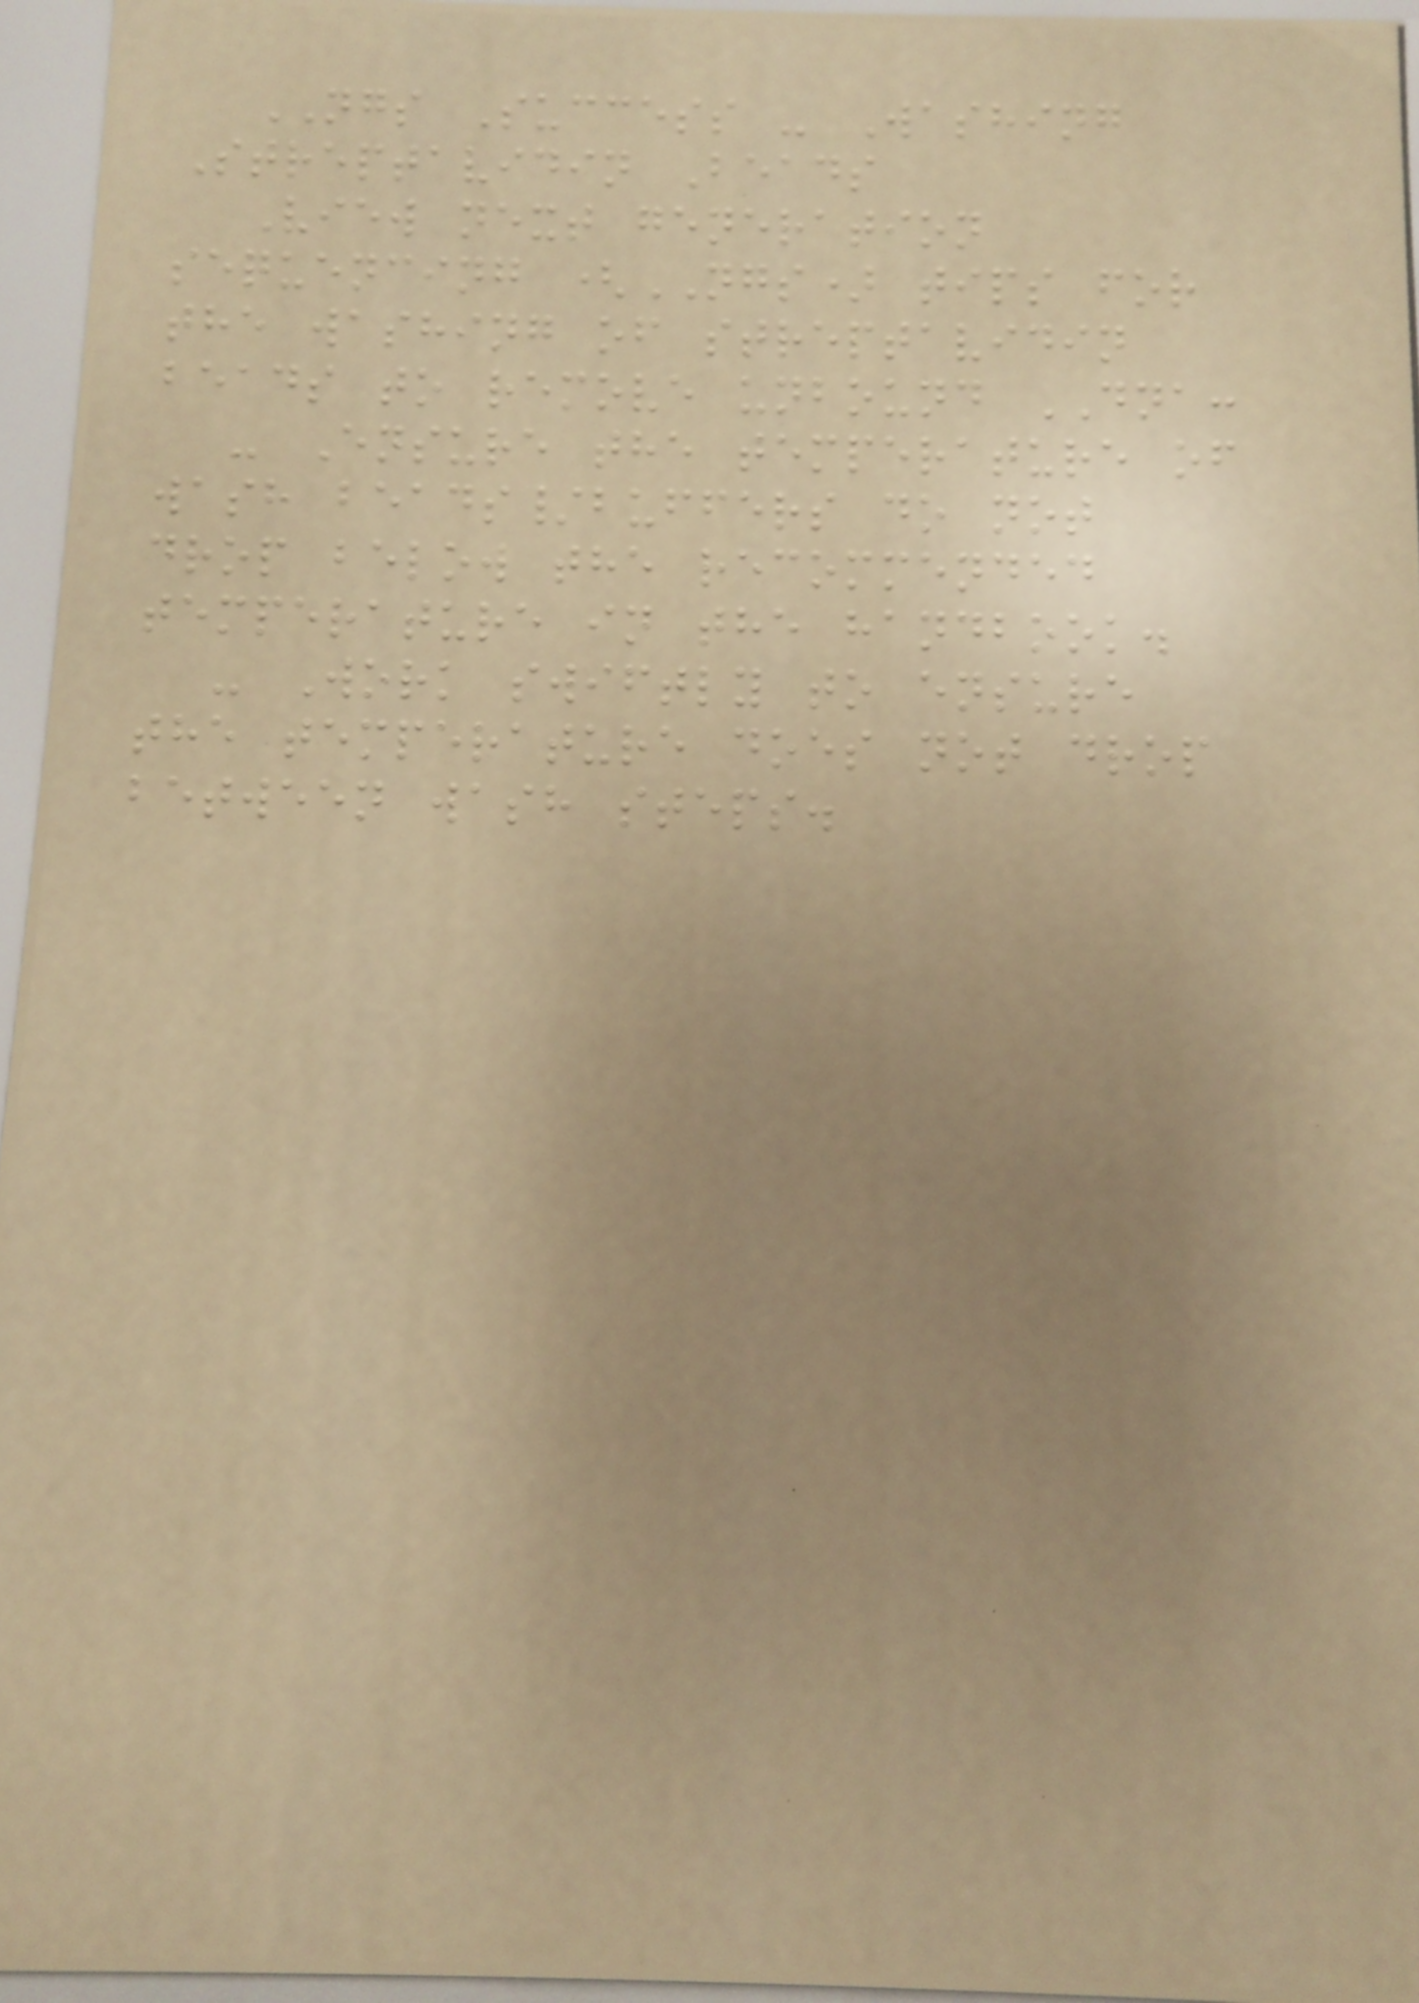NGS Success - Washing
Streptavidin Beads
View next generation
sequencing (NGS) tips for
the washing of streptavidin
beads to remove unbound DNA:
- Ensure the temperature of
wash beads/buffers do not
drop below the recommended
temperature in the handbook.
- Work swiftly to ensure
the temperature does not drop
between wash steps.
